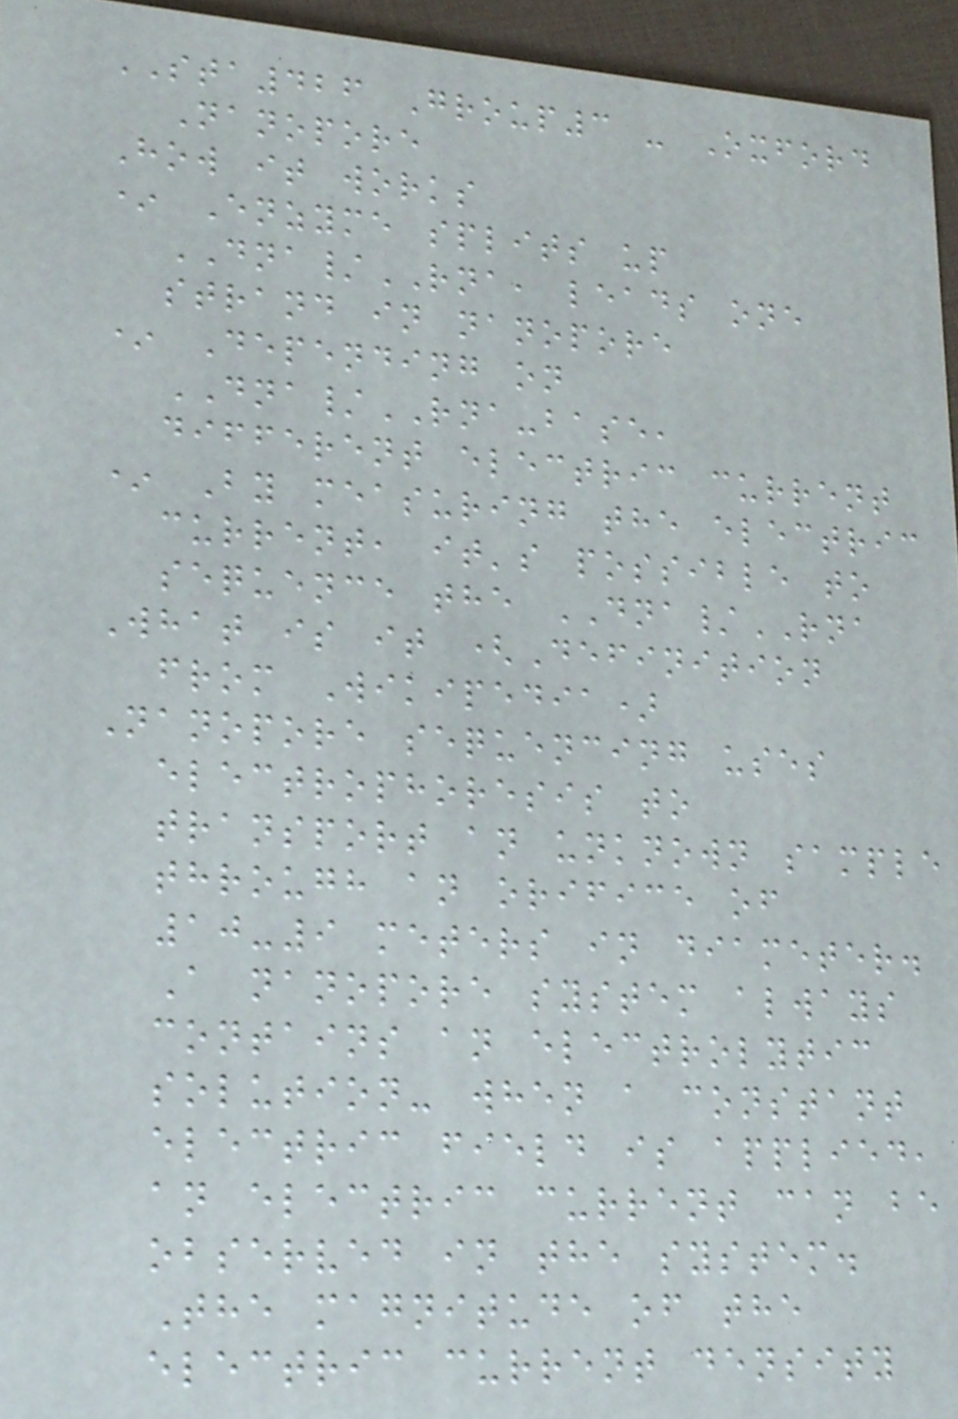STA426 Group3 - Oxford
Nanopore
How it works
* Enzyme splits up
DNA/RNA, leads one
strand in nanopore
* Depending on
DNA/RNA-base,
different electric current
* By measuring the electric
current, it's possible to
sequence the DNA/RNA
What is it (Definition
from Wikipedia)
Nanopore sequencing uses
electrophoresis to
transport an unknown sample
through an orifice of
10-9 meters in diameter.
A nanopore system always
contains an electrolytic
solution- when a constant
electric field is applied,
an electric current can be
observed in the system.
The magnitude of the
electric current density
